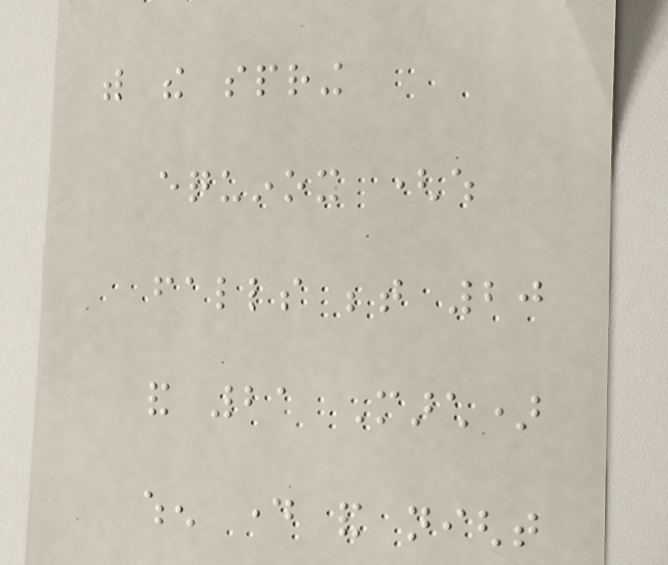with the spring
equinox (which
falls between 20
and 21 March)
when day and night
